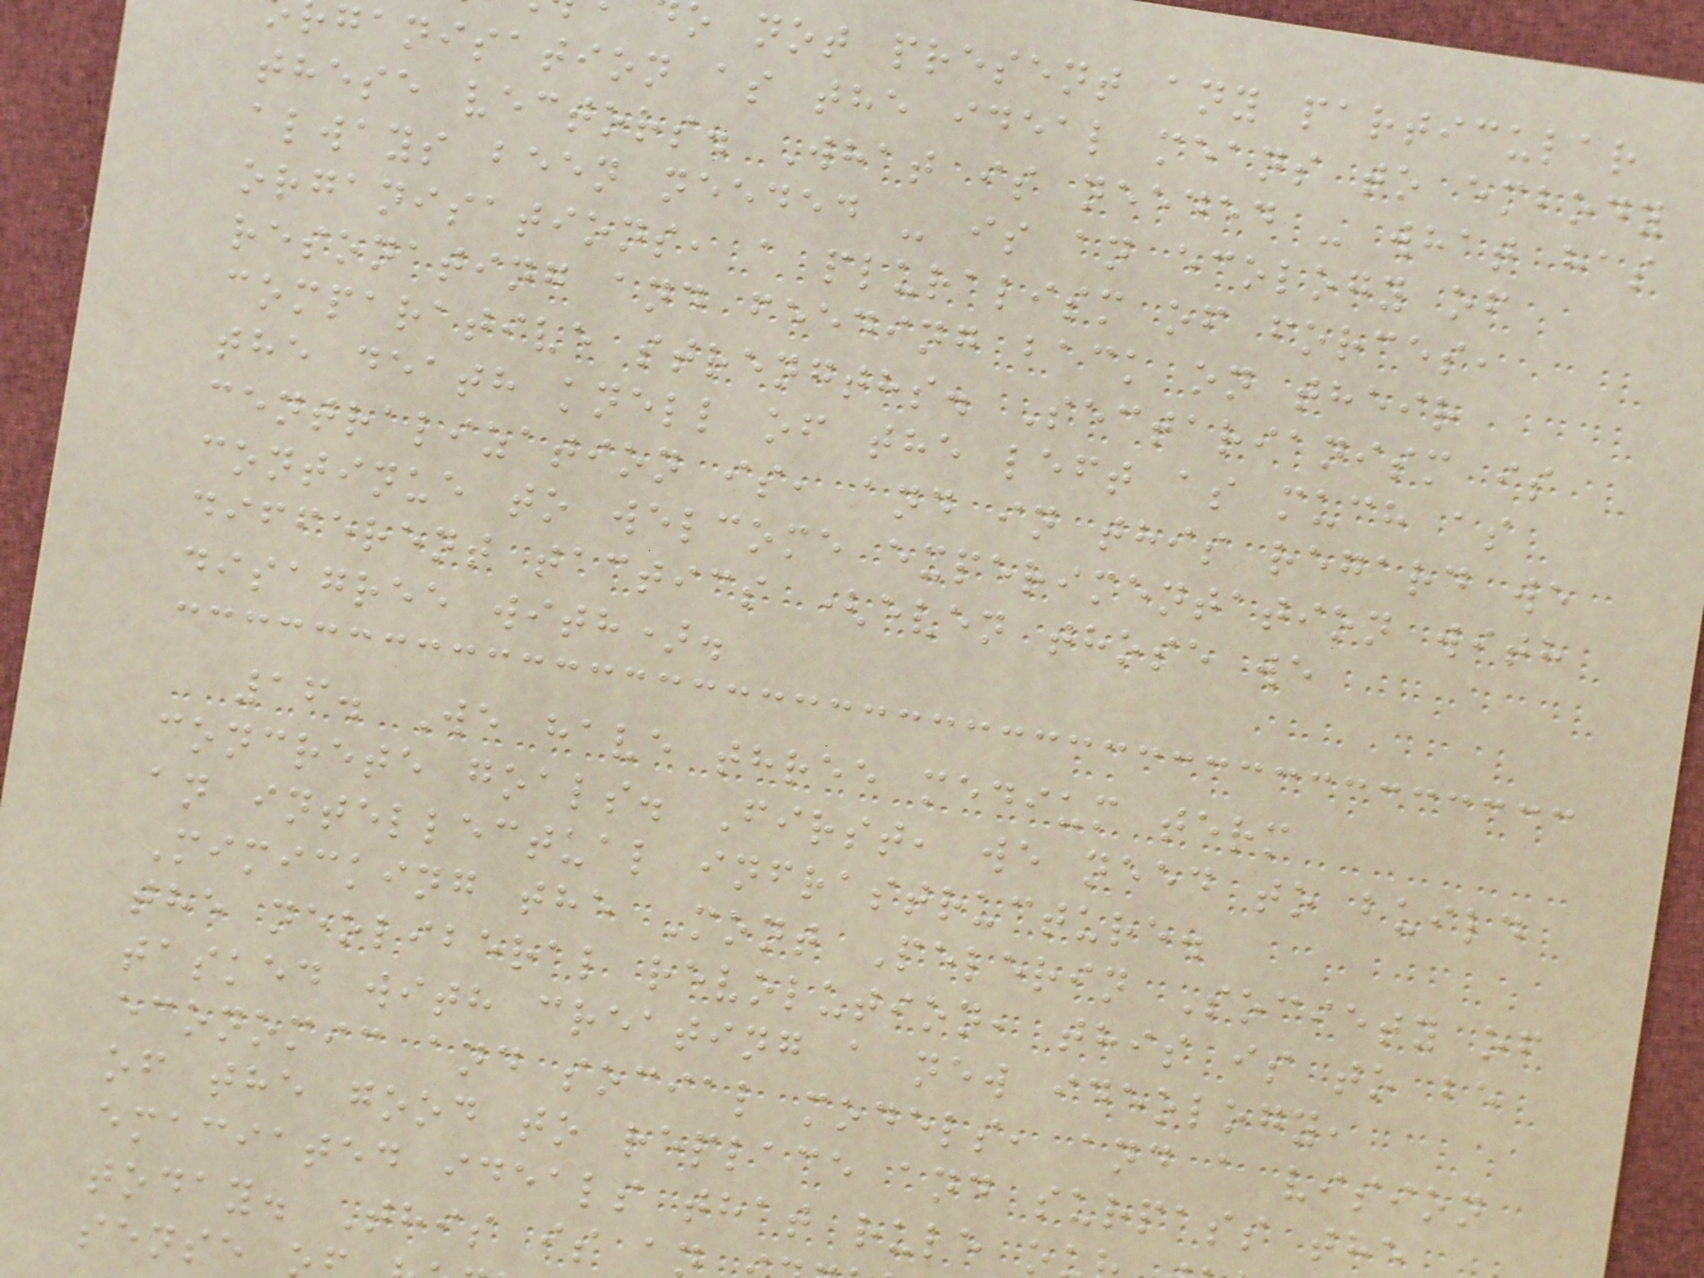o not present any particular
ganisation as the ideal means to embody
these vectors. What is needed - what has
always been needed - is an ecology of
organisations, a pluralism of forces,
resonating and feeding back on their
comparative strengths. Sectarianism is
the death knell of the left as much as
centralization is, and in this regard we
continue to welcome experimentation with
different tactics (even those we
disagree with).
16. We have three medium term
concrete goals. First, we need to build
an intellectual infrastructure.
Mimicking the Mont Pelerin Society of
the neoliberal revolution, this is to be
tasked with creating a new ideology,
economic and social models, and a vision
of the good to replace and surpass the
emaciated ideals that rule o
today. This is a
